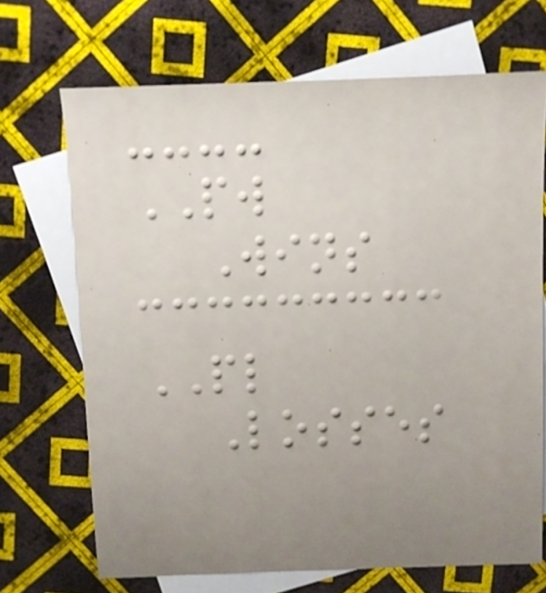PW
Wins
PL
Losses
